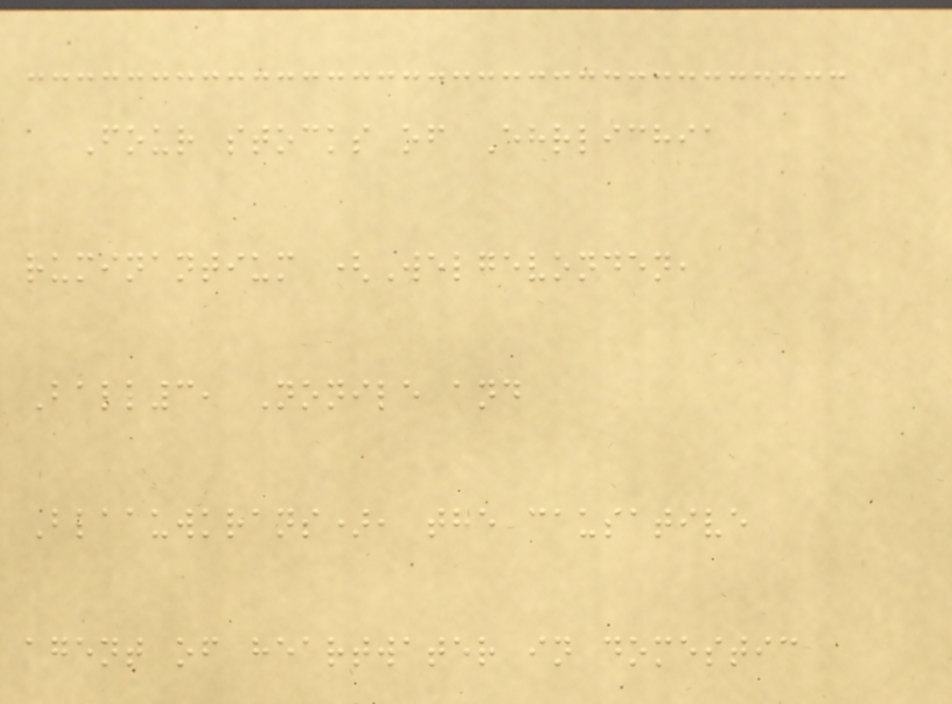Four stocks of Ehrlichia
ruminantium (Welgevonden,
Ball3, Nonile and
Blaauwkrans), the causative
agent of heartwater in domestic
